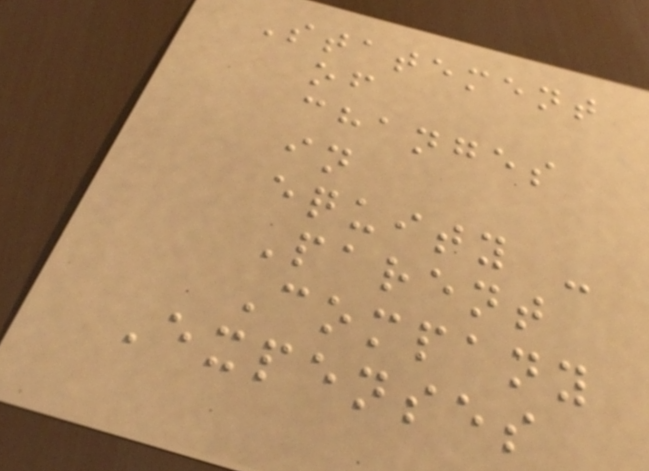Statement
of
changes
in
equity -
Parent
Company
Expenses
